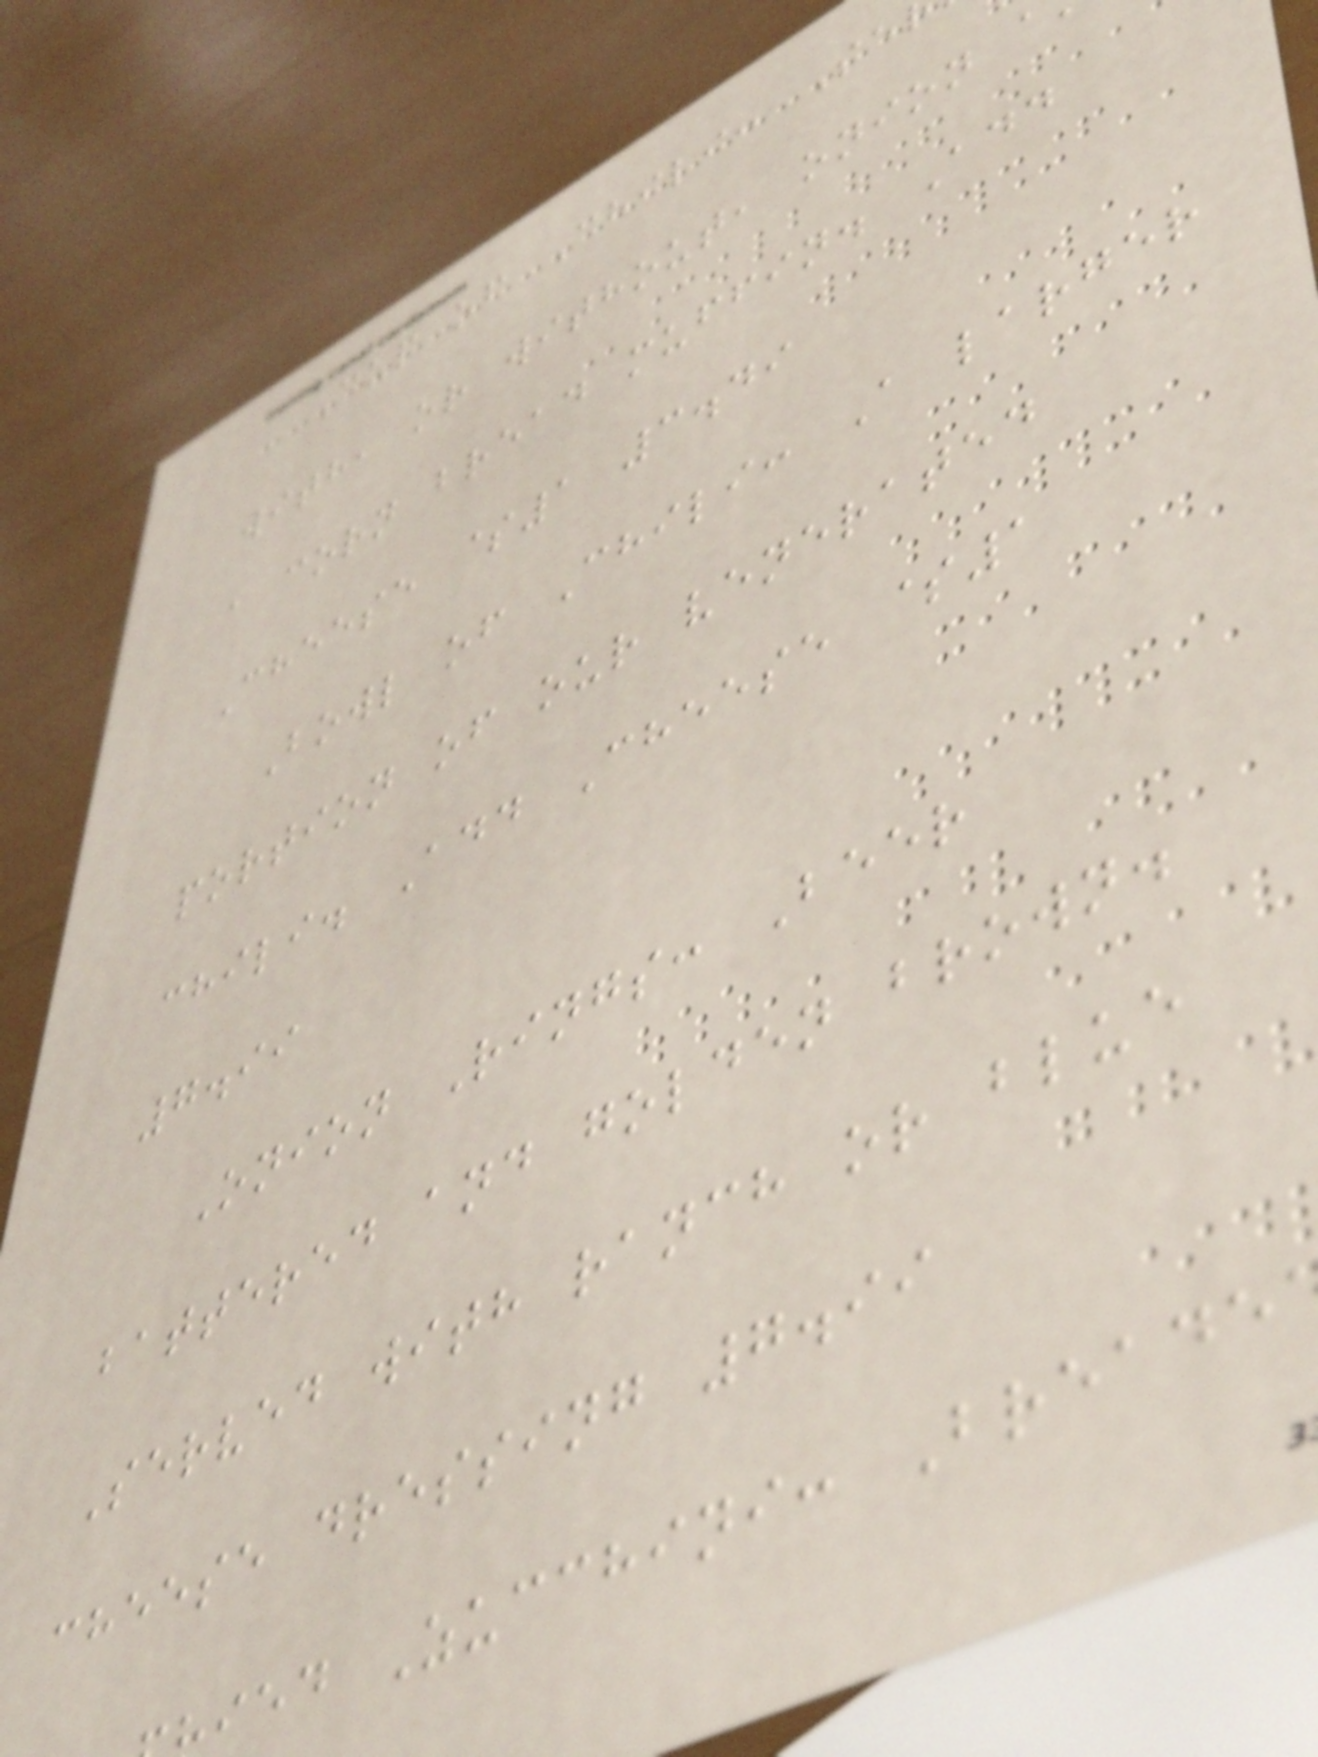Cup of Chili: Se
with, or without, onion
a corn bread muffin. Add
Cheese $1 3.49
Bowl of Chili: A larger
portion of our venerated
chili. Add Cheese $1
7.99
Onion Rings: Beer
battered and golden brown.
Served with ranch or blue
cheese dressing 7.99
ied Zucchini: Breade
